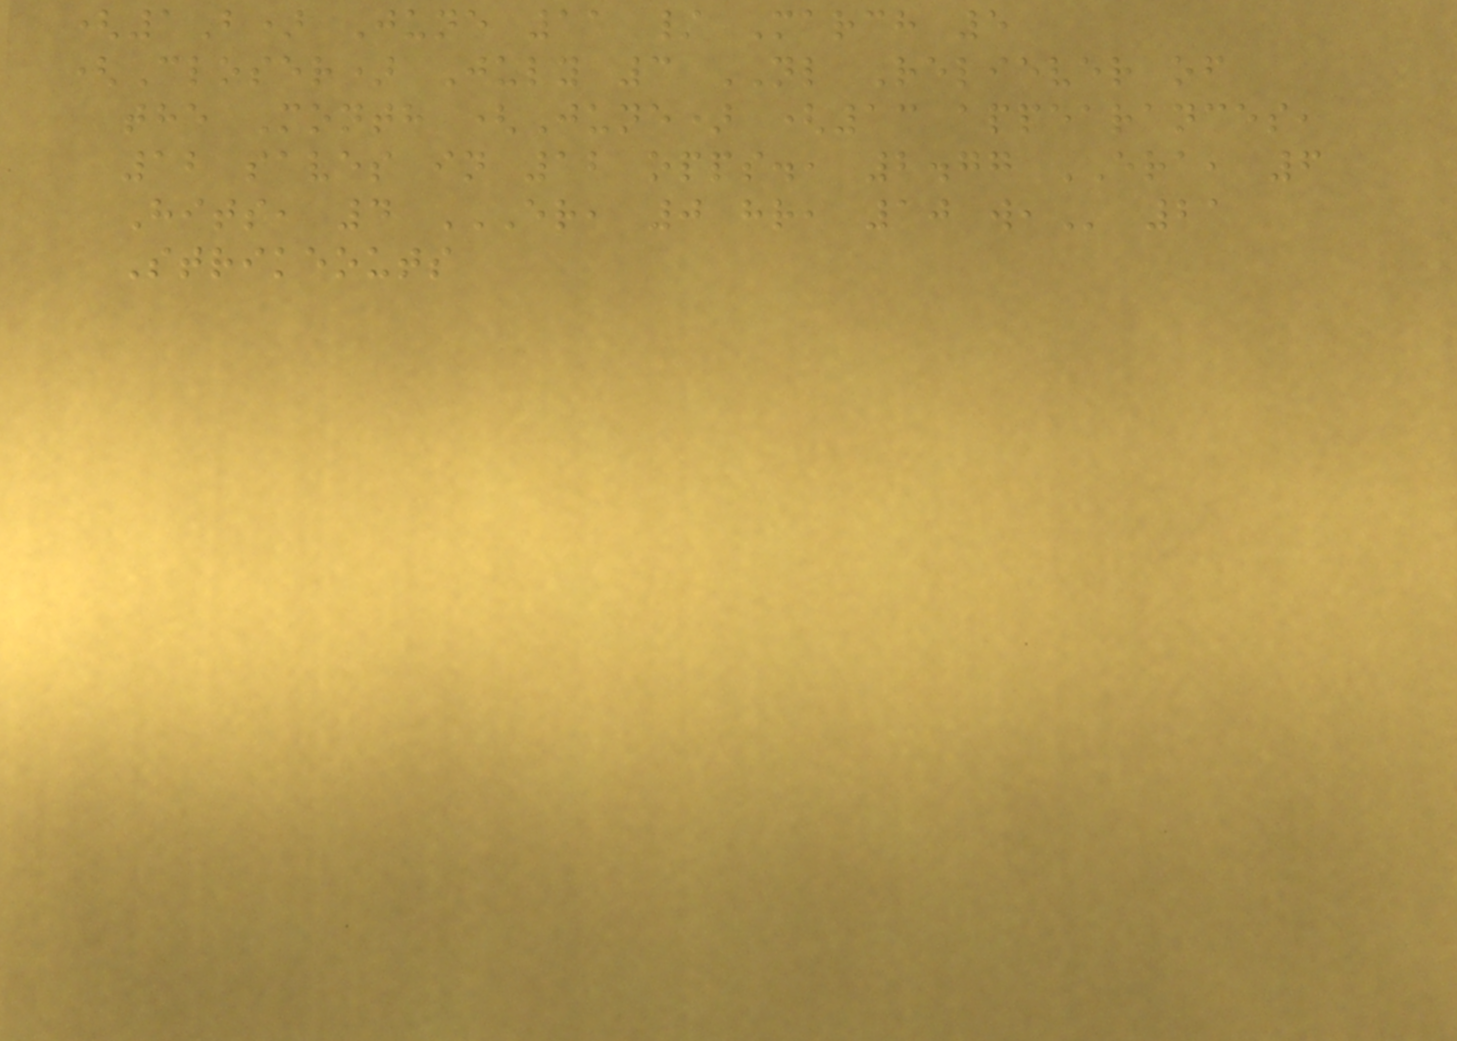(1B) June 11 / March 5
(Closer) July 3 NL Reliever of
the Month (June) (13 appearances,
12 saves in 12 opps., 2.77 ERA, 6
Hits, 4 ER, 0 HR, 10 W, 21
Strikeouts
